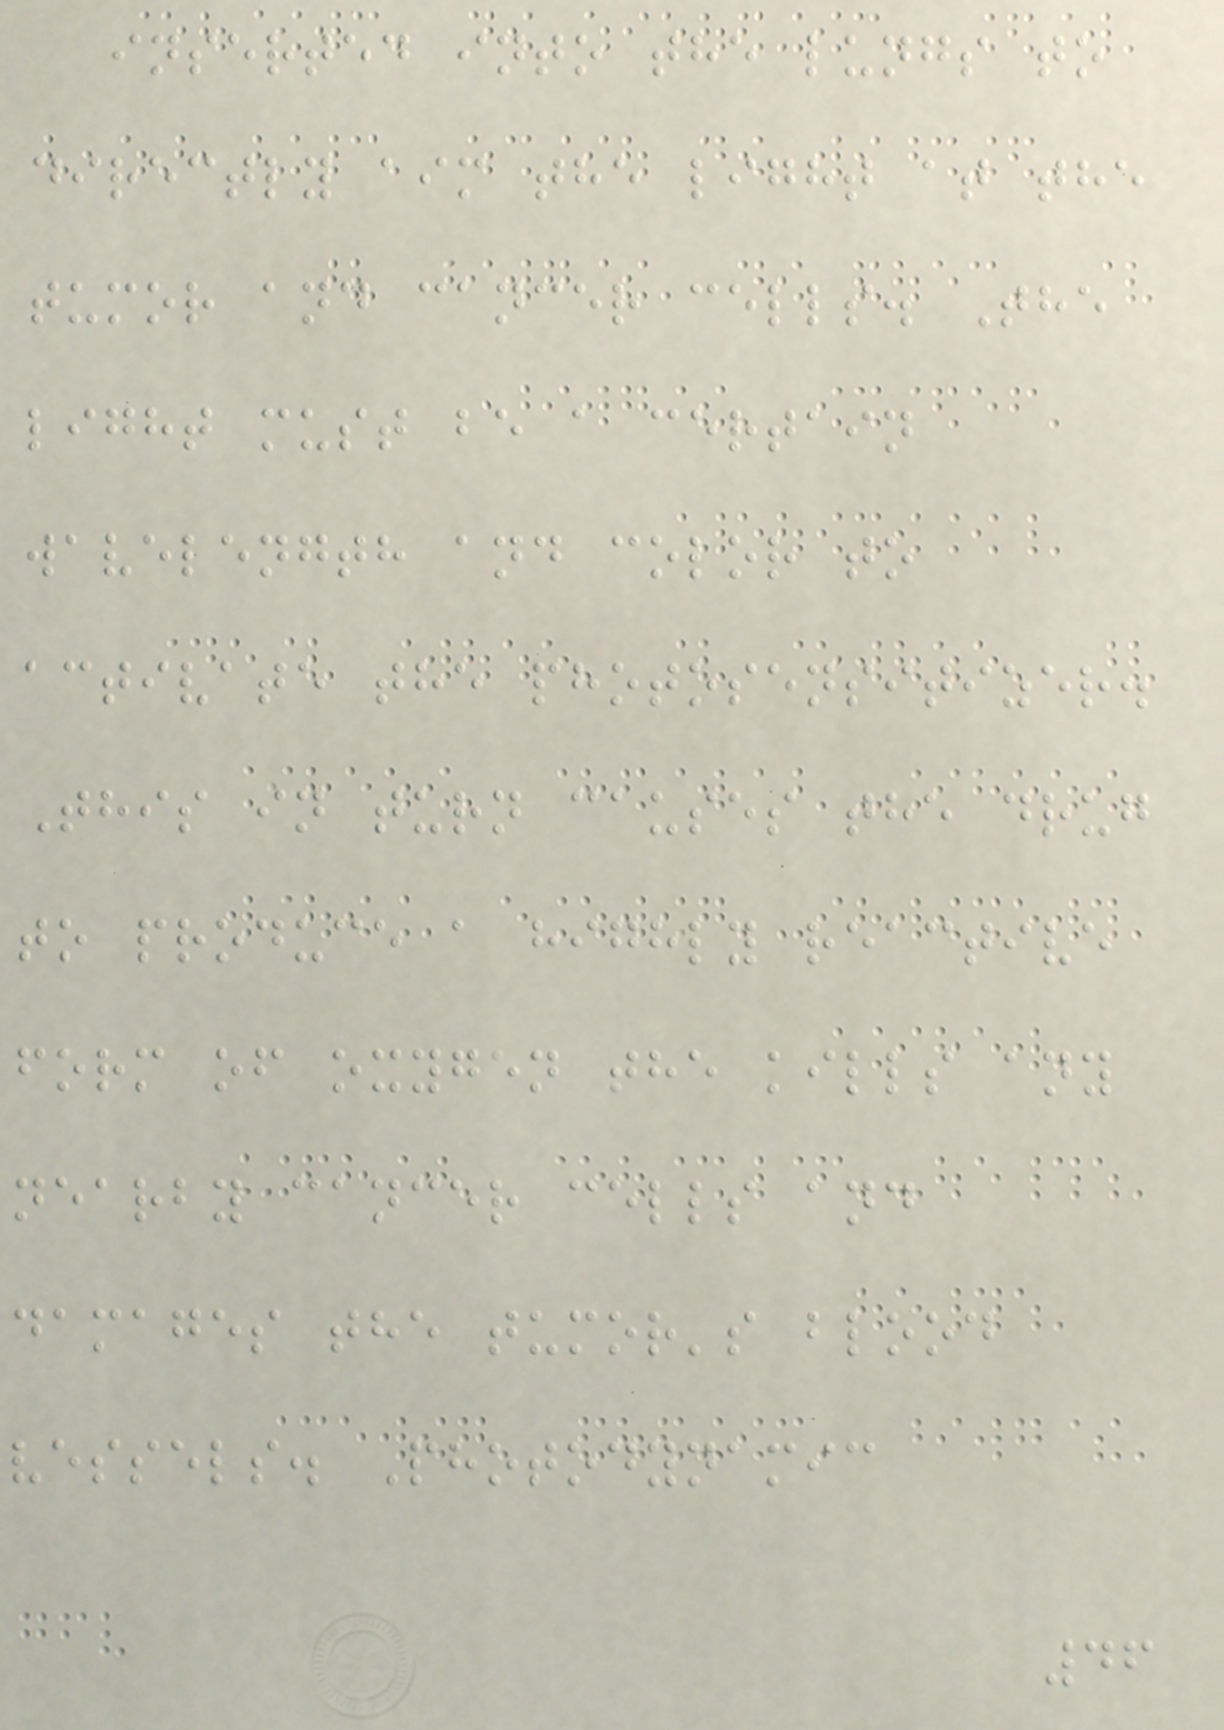inserted into the lungs to
directly aim the light at the
tumor and cancer cells. The
light must be a certain
wavelength and color to
activate the photosensitizer.
This in turn causes the drug
to produce a highly reactive
form of oxygen the kills any
nearby cancer cells and
damages the tumor's blood
vessels. Photodynamic
46
